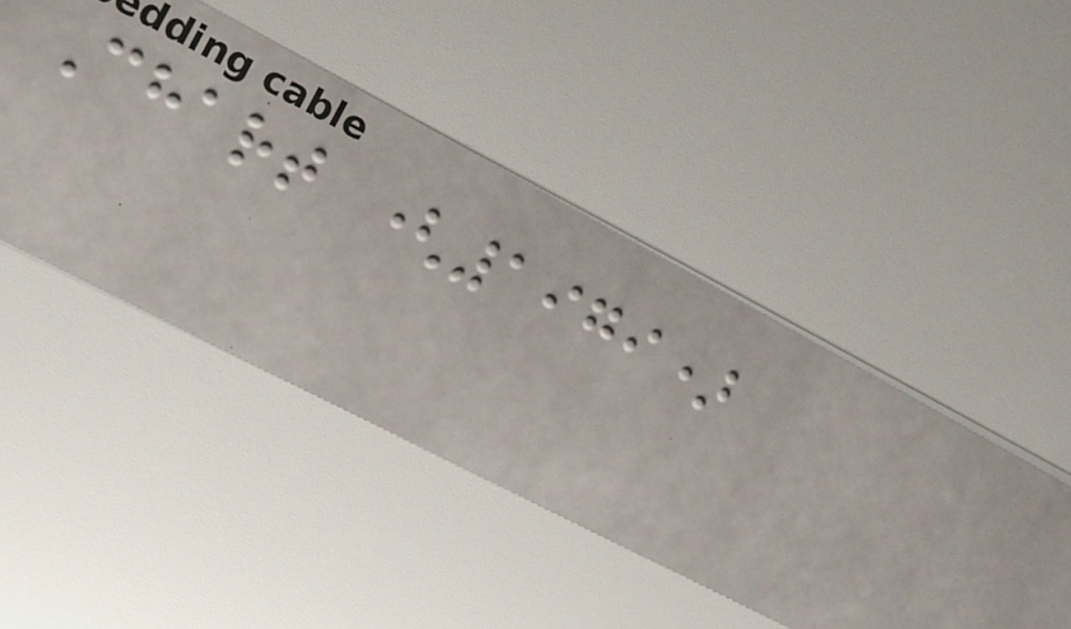Chart (1979)
